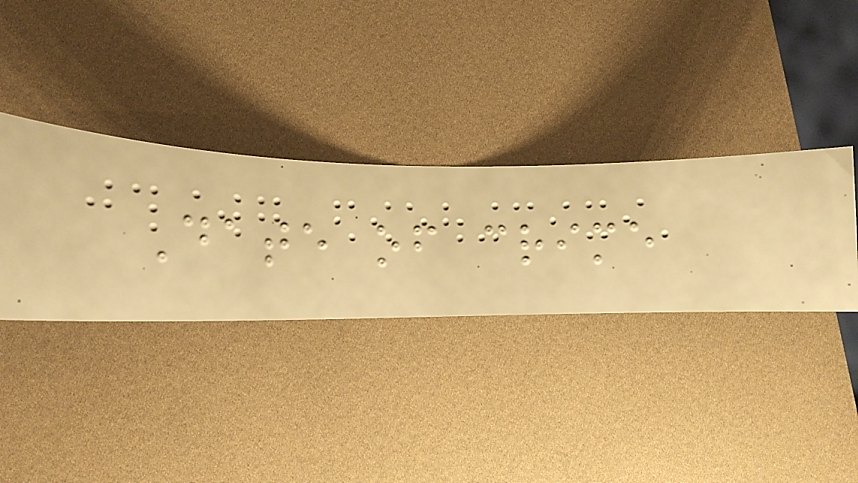Date of crime
